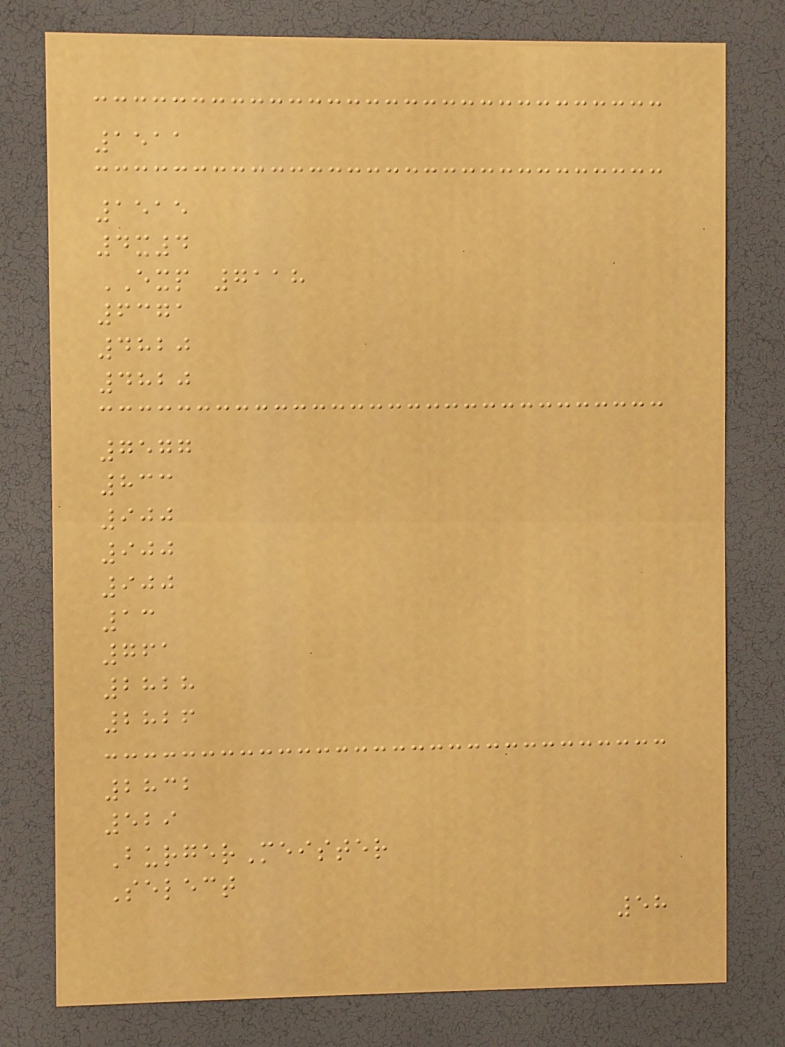1511
1515
4x4
EXP 7118
6371
4820
4820
7577
833
900
900
900
13
761
2828
2826
2832
529
BurgerMeister
Select
58
